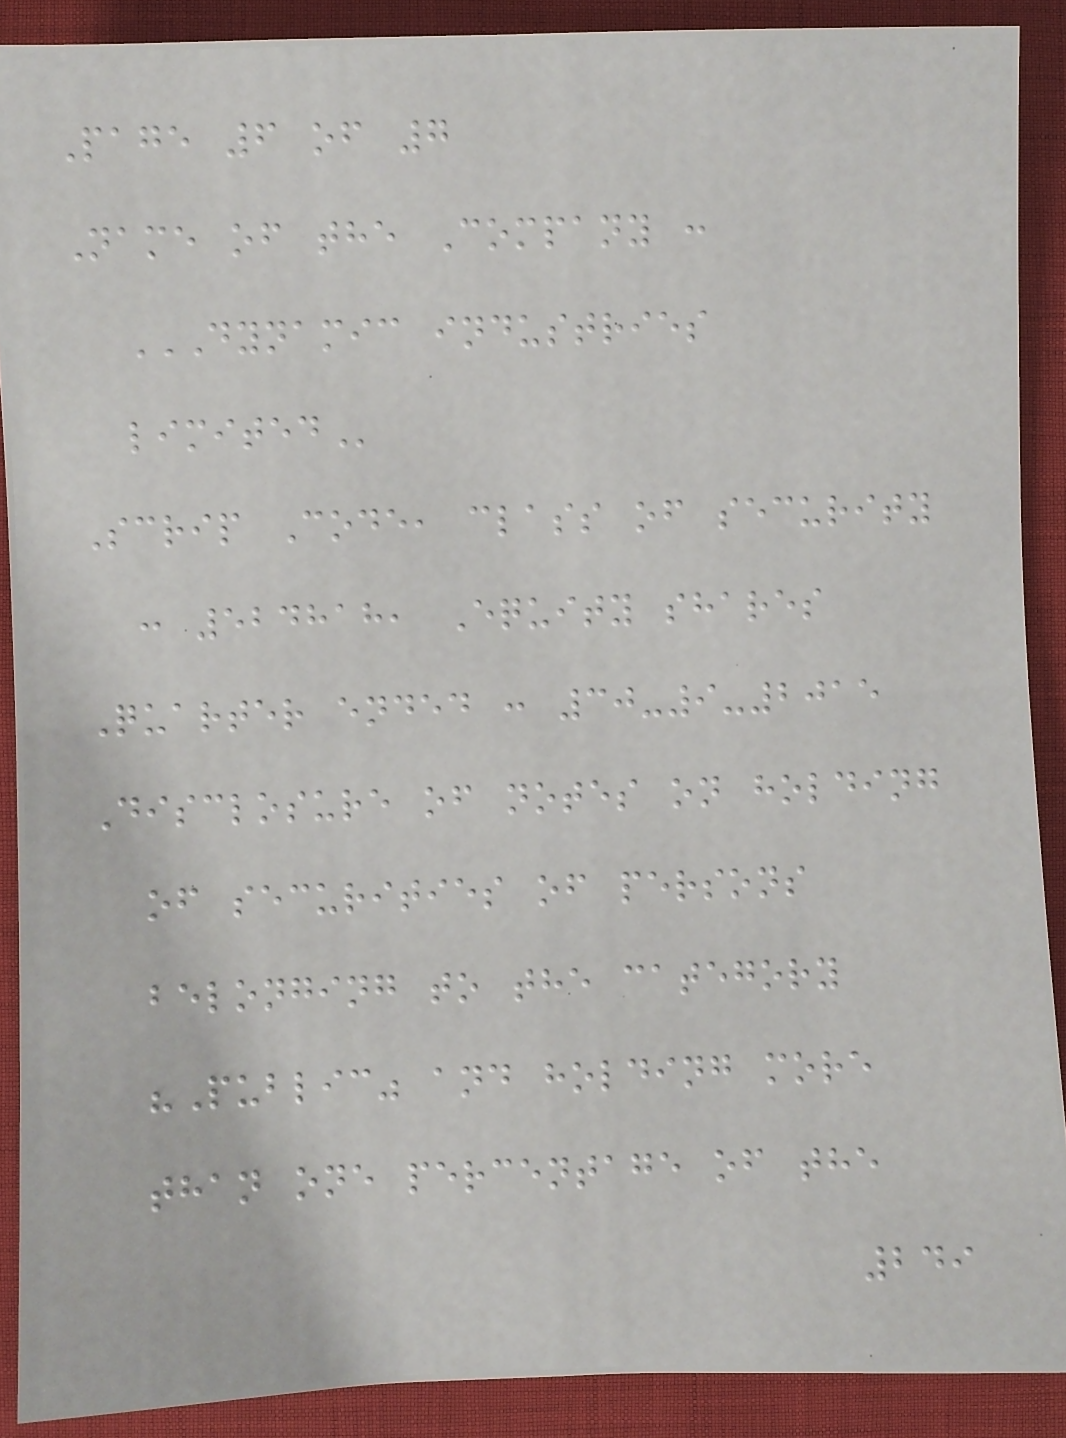Page 6 of 7
Name of the Company :
DYNAMIC INDUSTRIES
LIMITED
Scrip Code, class of security
: 524818, Equity shares
Quarter ended : 30-9-2015
Disclosure of notes on holding
of securities of persons
belonging to the category
"Public" and holding more
than one percentage of the
249
